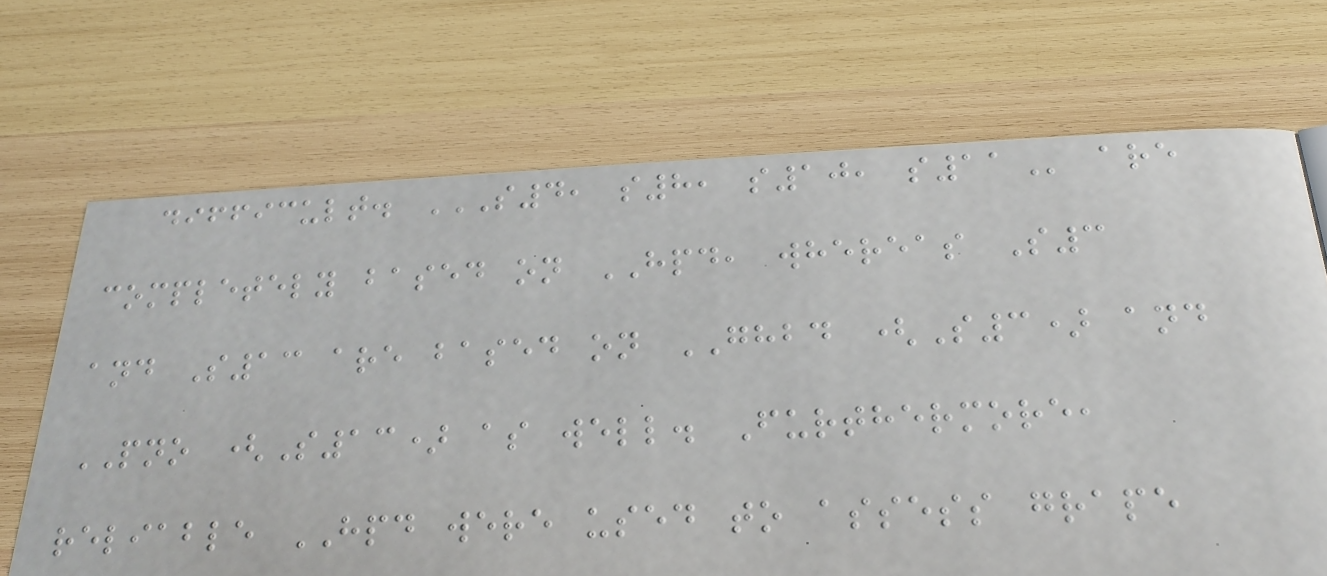difficult. S4, S8, S10, S11 are
completely based on HPD, whereas S3
and S13 are based on GHBD (S3) and
PNO (S13) as well. Furthermore,
reliable HPD were used to assess grape
